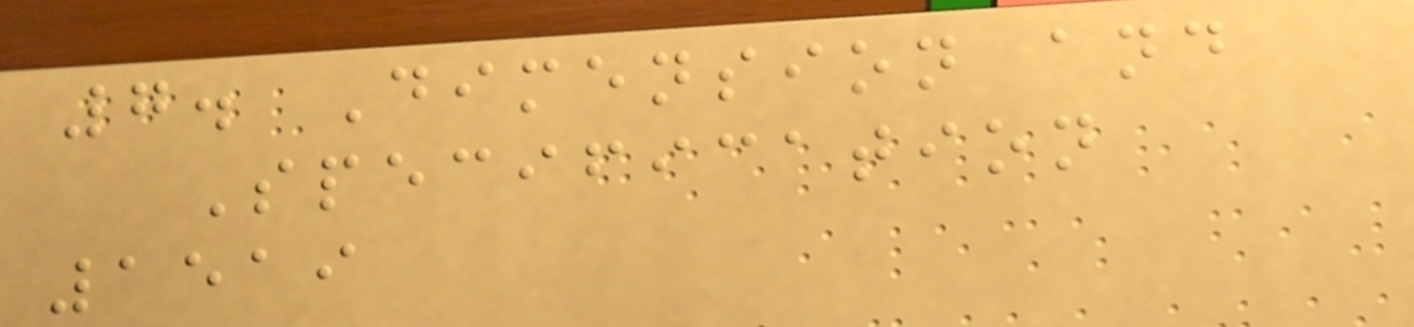7. Dimension and
Specification
1519
